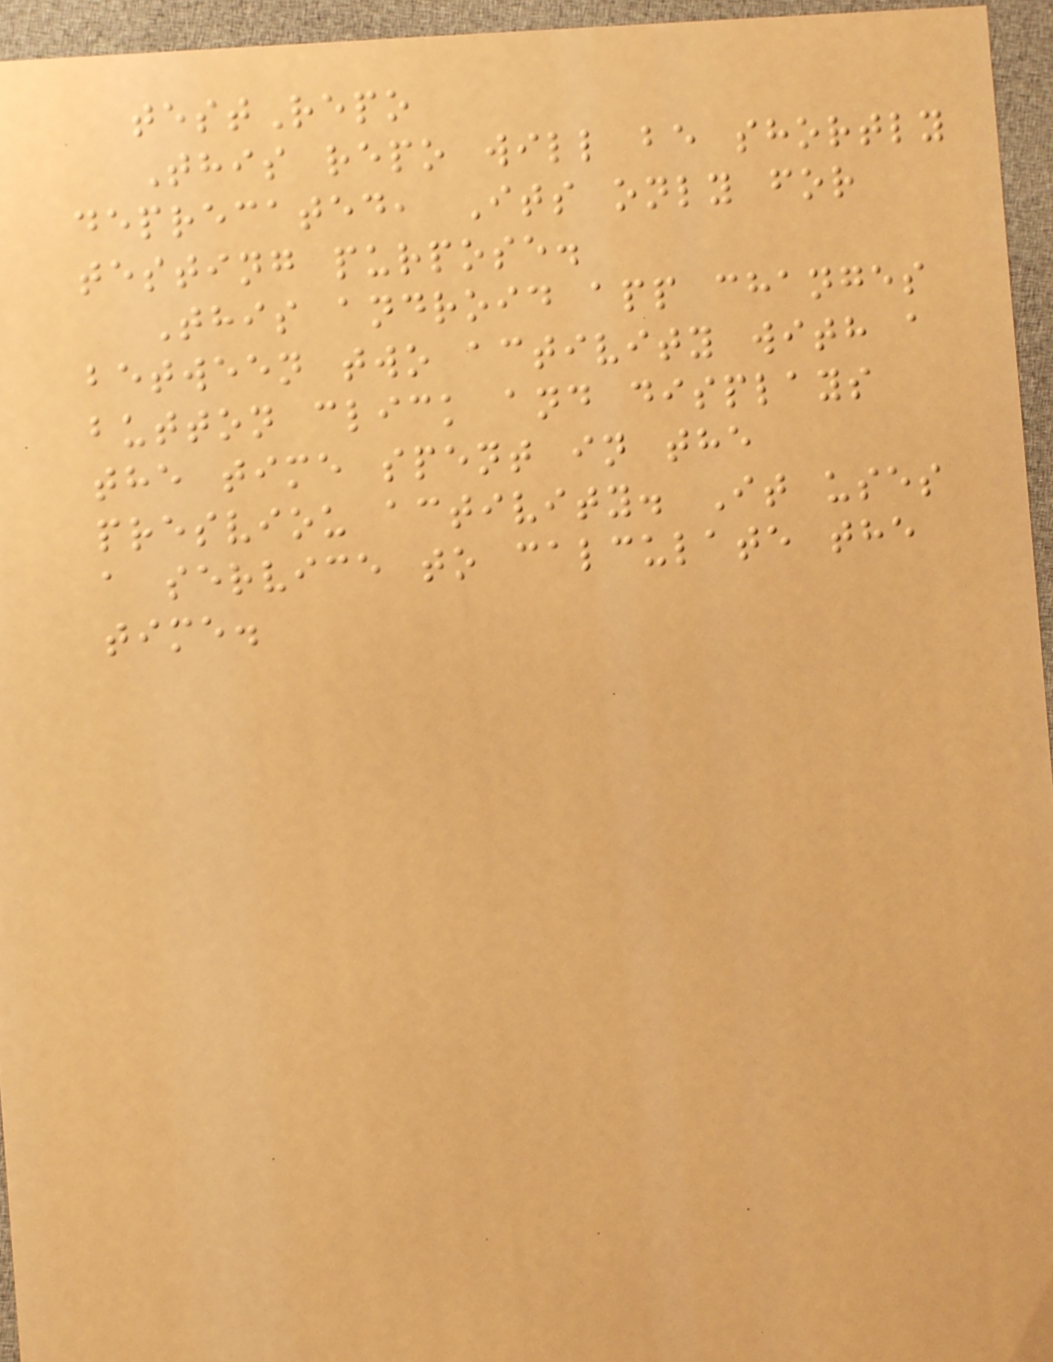testRepo
This repo will be shortly
deprecated, Its only for
testing purpose.
This android app changes
between two activity with a
button click and displays
the time spent in the
presviou activity. It uses
a service to calculate the
time.
